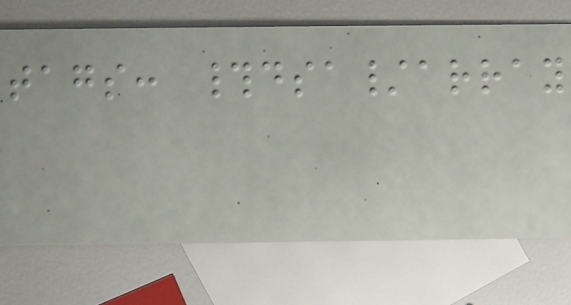tags: #dsa/array
